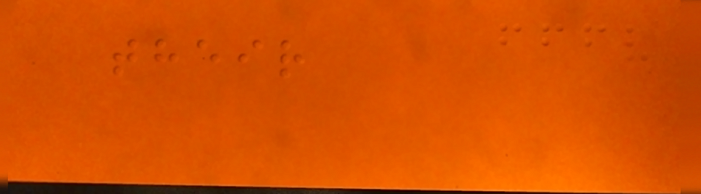their
